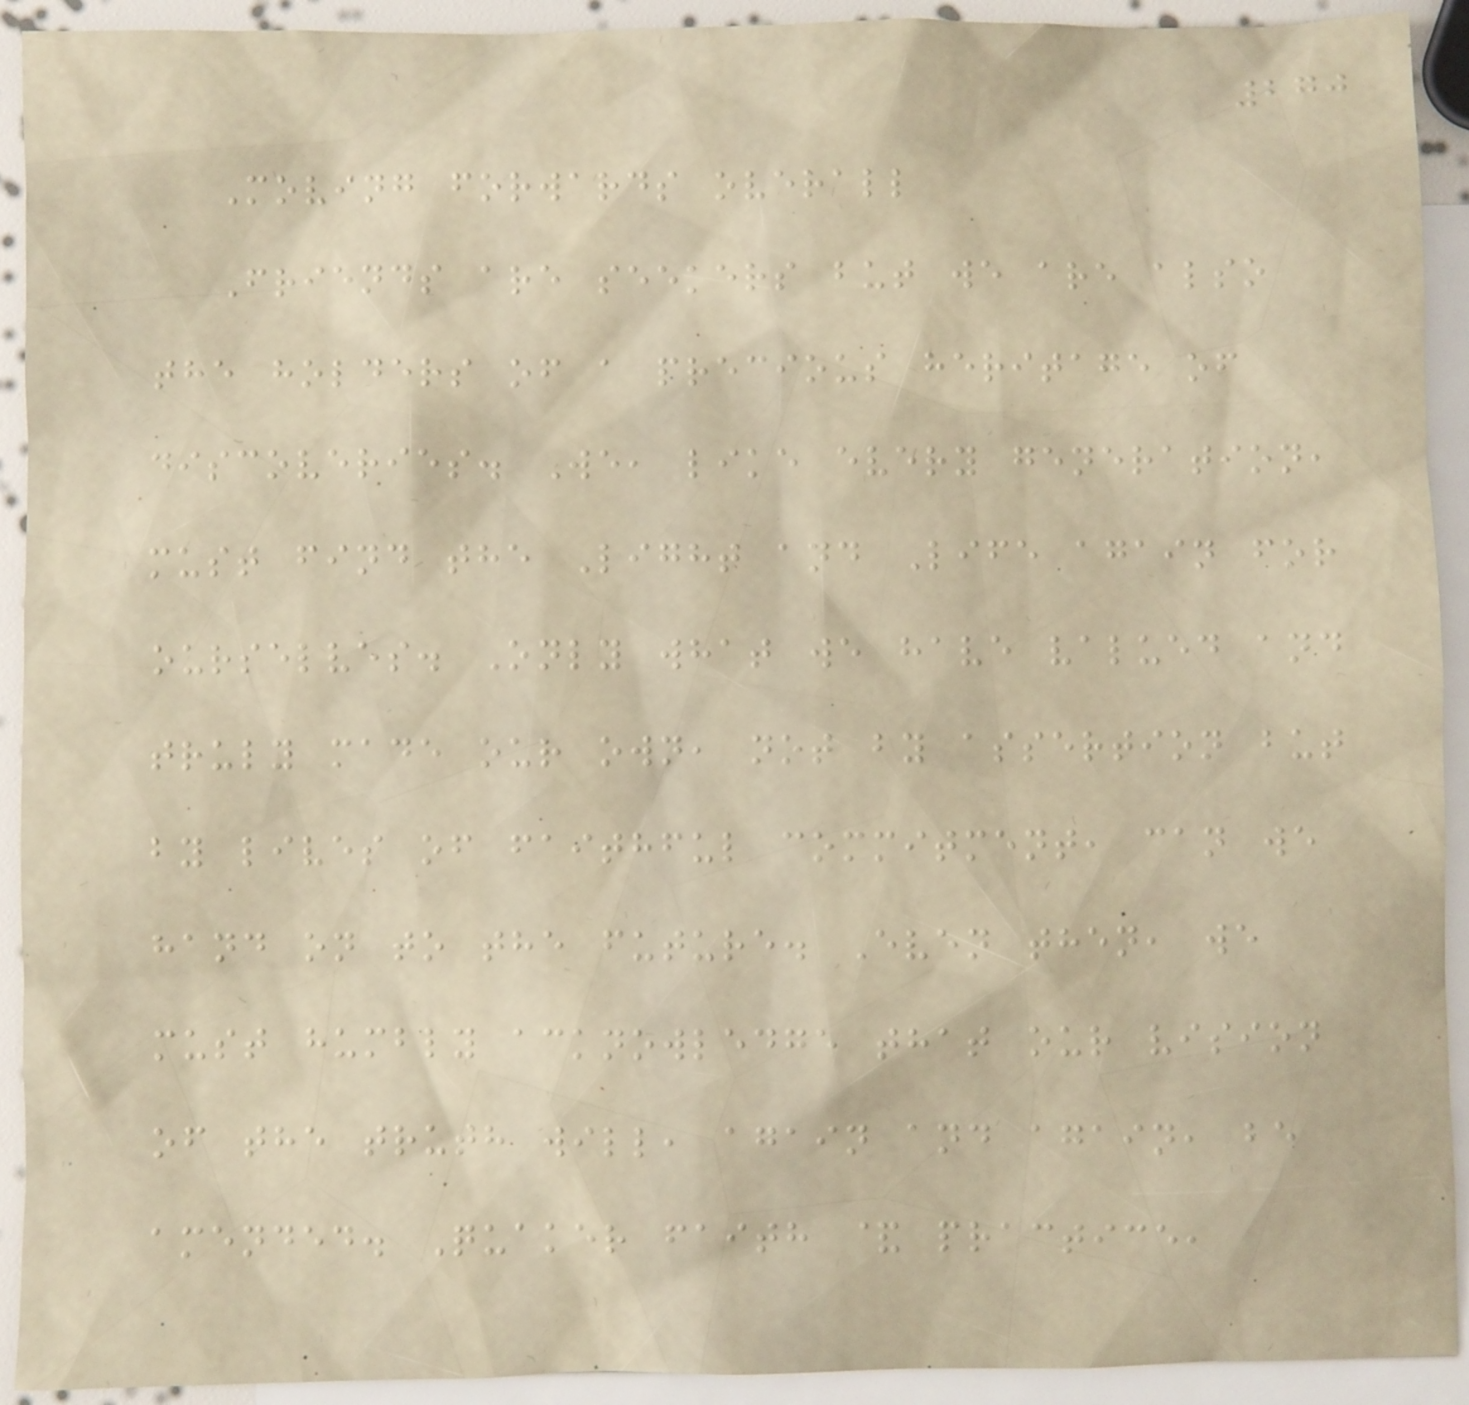270
Moving forwards overall
Friends are seekers but we are also
the holders of a precious heritage of
discoveries. We, like every generation,
must find the Light and Life again for
ourselves. Only what we have valued and
truly made our own, not by assertion but
by lives of faithful commitment, can we
hand on to the future. Even then, we
must humbly acknowledge that our vision
of the truth will, again and again, be
amended. Quaker faith & practice,
